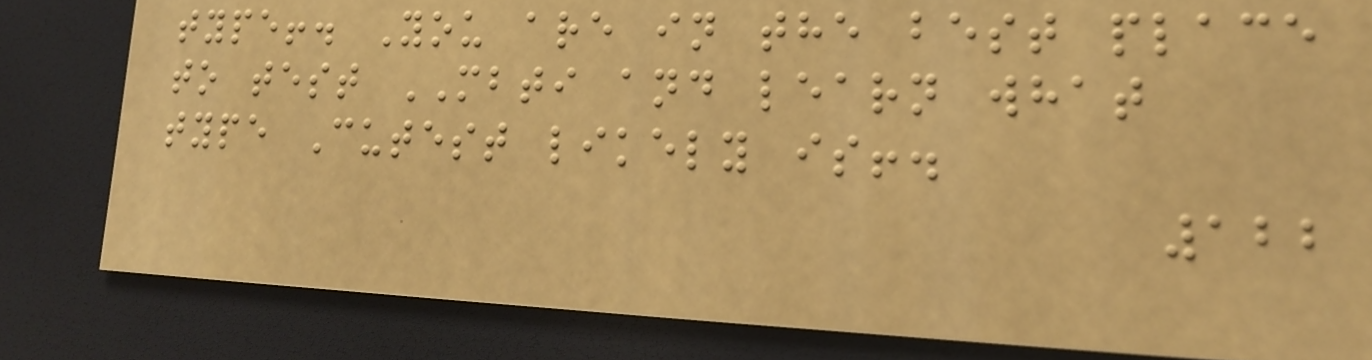type!. You are in the best place
to test MBTI and learn what
type Cutest likely is!.
122
